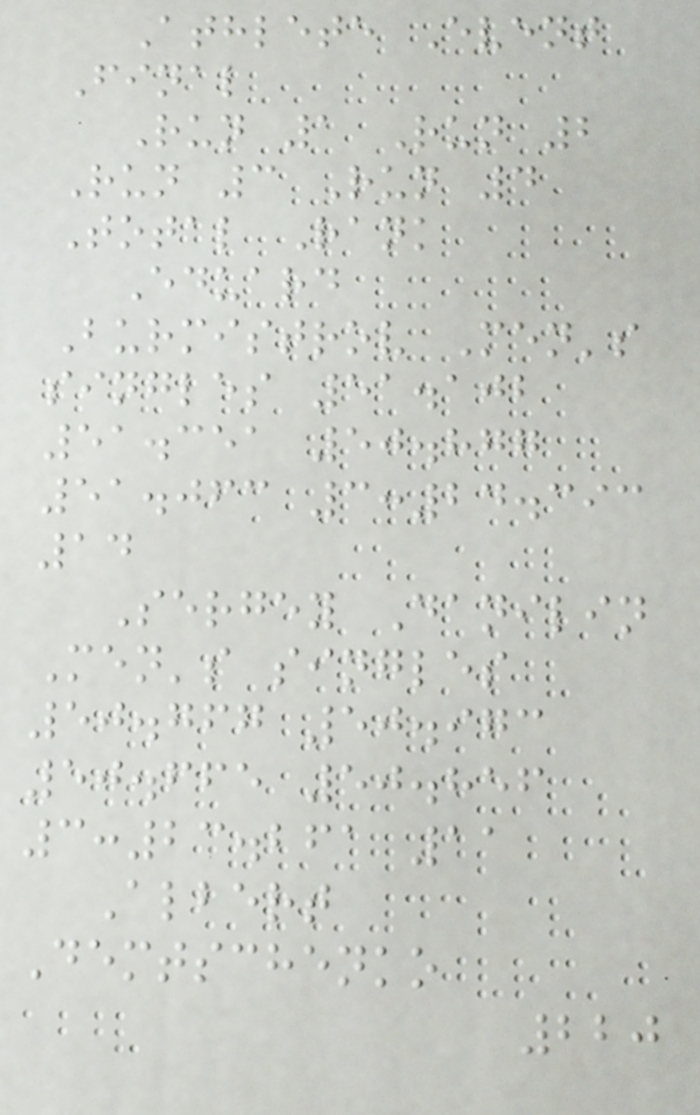Athlete Event
Final
Run 1 Run 2
Run 3 Run 4
Total Rank
Eduard
Burmistrov Men's
singles 51.102
51.351 50.877
51.063 3:24.393
14
Sergey Danilin
Men's singles
50.767 50.973
50.665 50.856
3:23.261 11
Albert
Demtschenko
220
